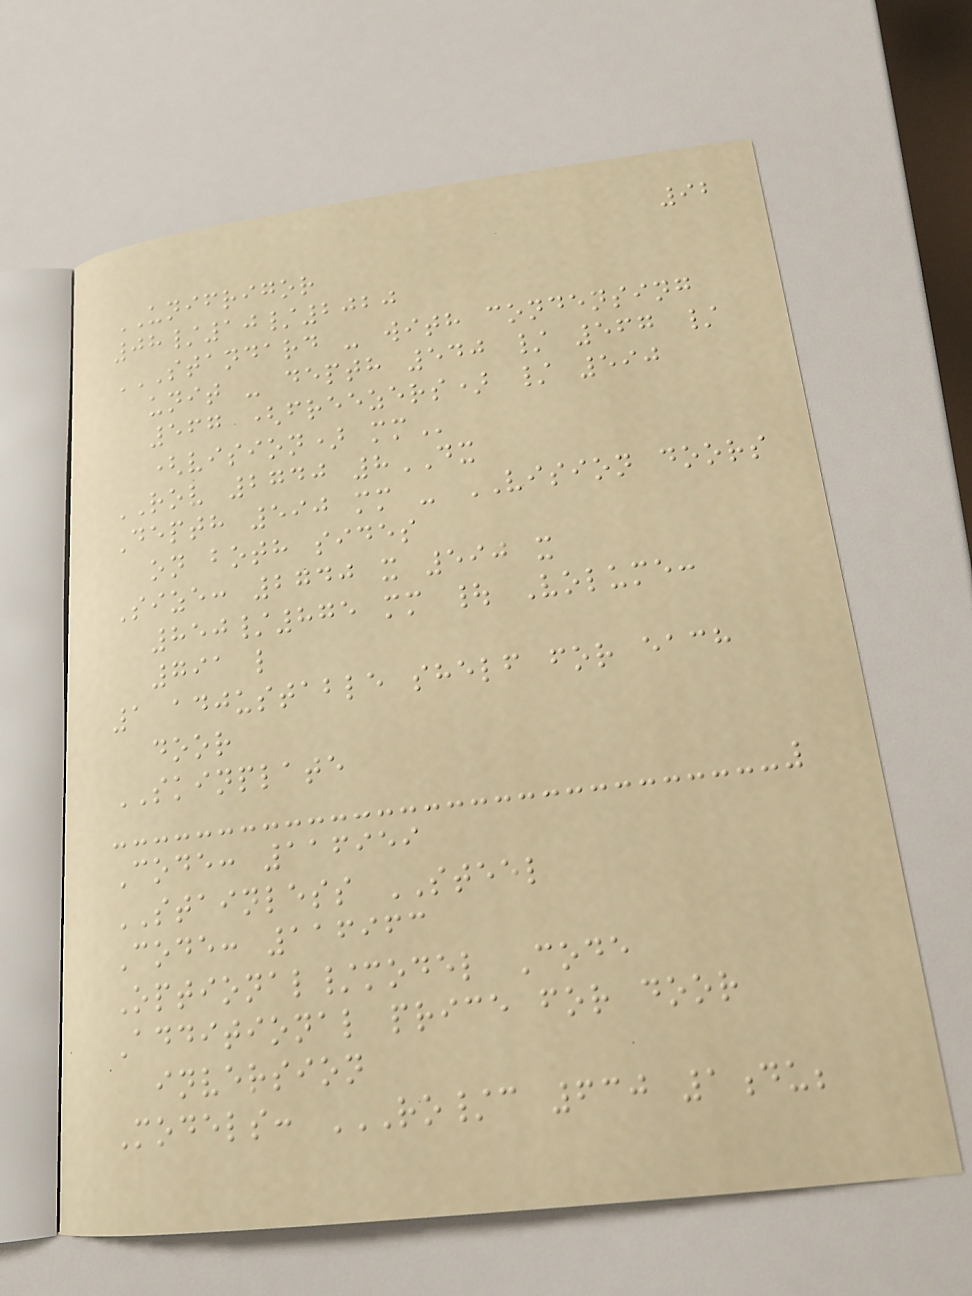92
UNIFRIGOR
08/10/2020
STANDARD - WITH CONDENSING
UNIT - DEPTH 540 / 567 /
567 (FREEZERS) / 590
(VISION) MM
ROV 2740 8DX
Depth 590 mm - VISION doors
on both sides
Size: 2740 x 590 x
850/875 mm | Volume:
791 l
1 adjustable shelf for each
door
SKINPLATE
Code: 116959
STAINLESS STEEL
Code: 116963
Optional/model Code
Additional price for door
inversion
Models: RO/C 630 1DU;
